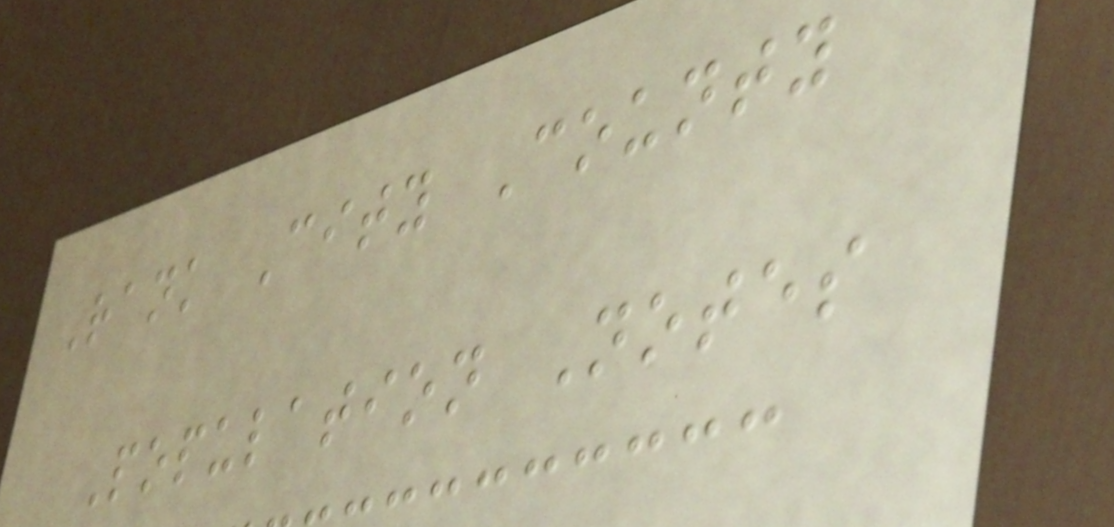Rank City County
Population Notes
